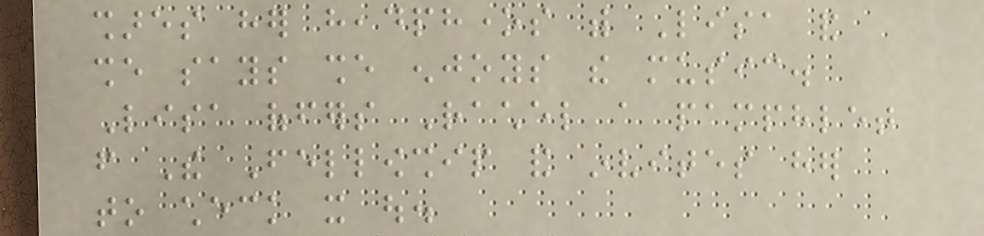shares her headphones with Lisa and
she says she enjoys the music.
Lisa offers Rachel a pamphlet
from The Fellowship and invites her
to check it out.
